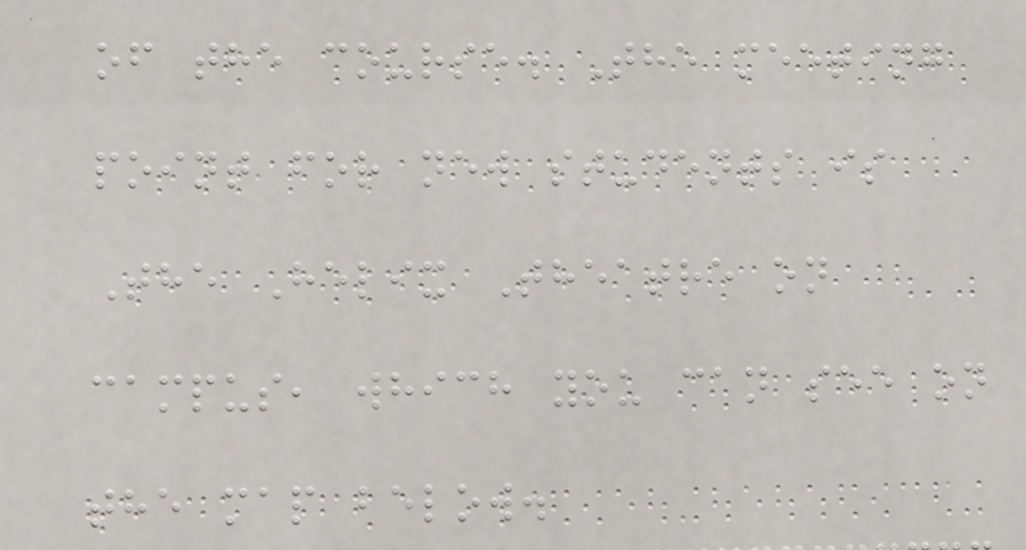of the course. The meeting
point for new students is
The Helix Theatre on
campus, which you can see on
the map below.
